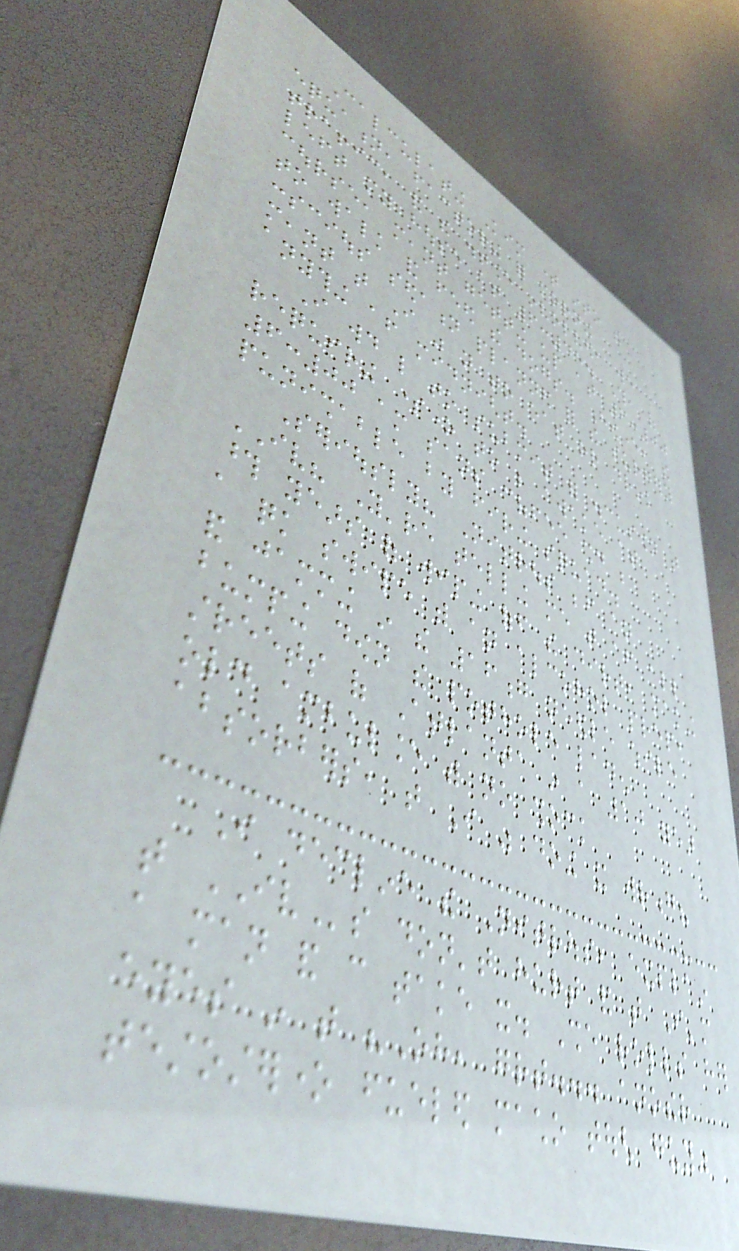Calculating Kim time into the
equation, factoring for morning
traffic, and the distance involved, we
left my house at 6:45. This, of
course, meant getting up at 6:00
to walk and feed the dogs. However, the
conscious sedation planned for the surgery
meant that I was not to eat or drink
anything after midnight.
I would like to submit for discussion that
requiring someone to be awake at
6:00 am sans coffee should be
punishable by firing squad.
Seriously? Nitrous before an
IV? You're telling me that after all
those years of wiping off the dirt, making
a quick swipe with an alcohol prep,
and jamming in the 16g needle while
bumping down the pothole laden
streets of Atlanta in a 10 year
old ambulance with no shock
absorbers, that I was doing it wrong?
I decline the Nitrous, explain
that IVs don't hurt and that I'm
a man and can take it. She rolls her
eyes in that "Oh, great... another
testosterone fueled macho tough guy"
